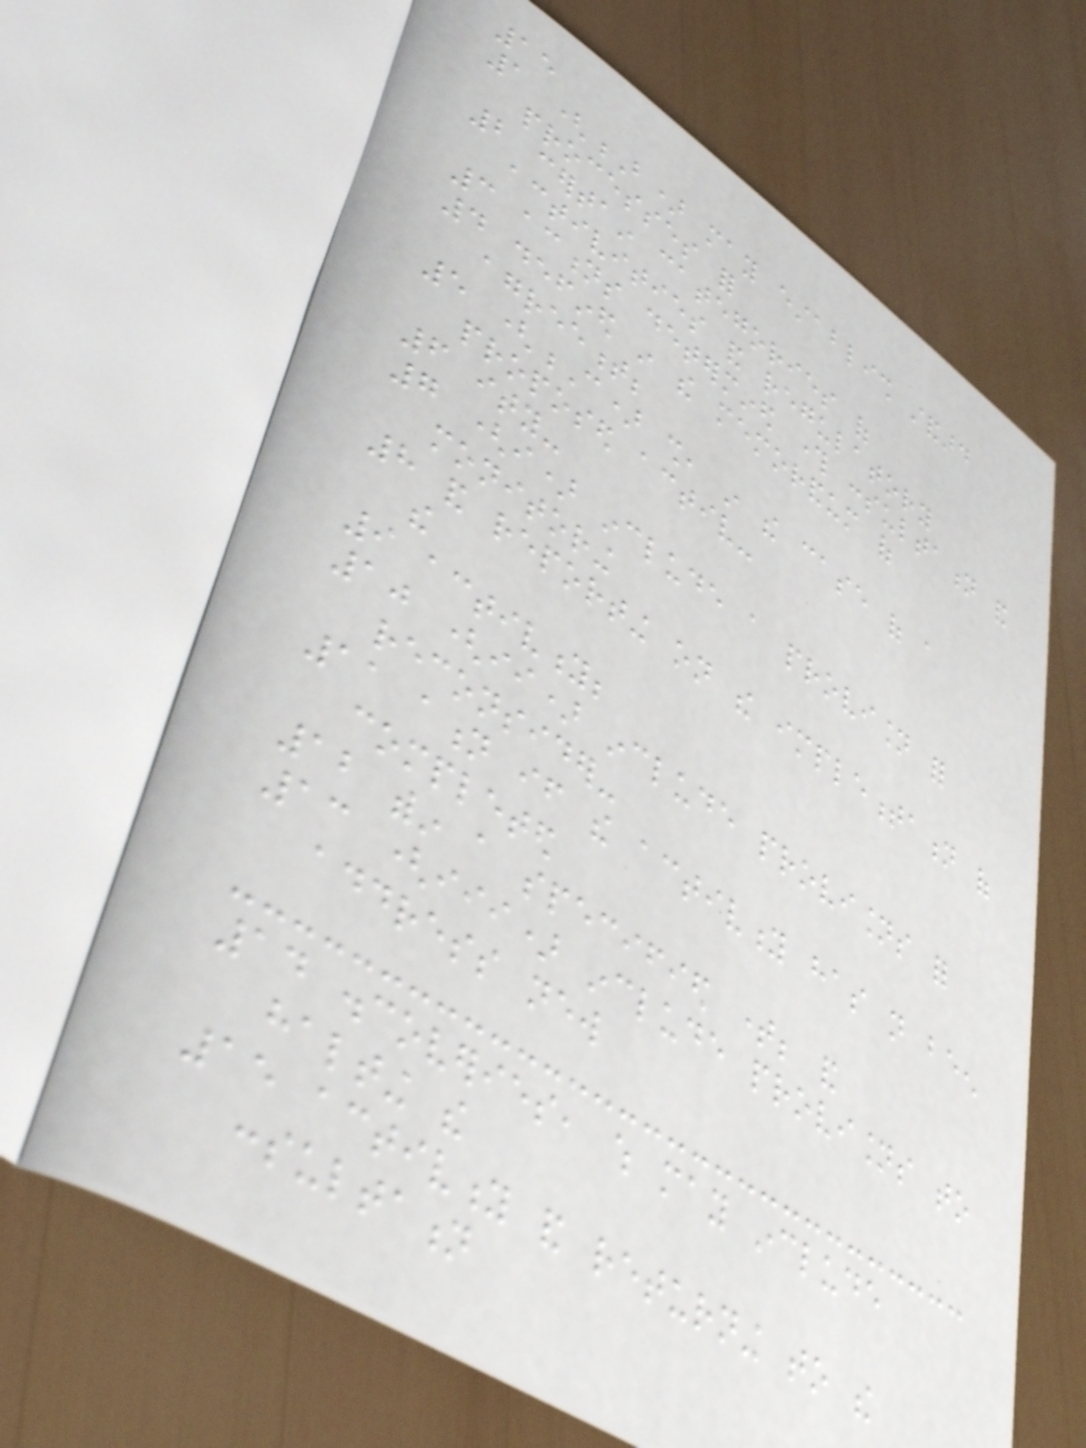15
1 (B) may establish standard
processes for
2 certain categories of
activities and regulatory
3 actions determined through consultation and
4 defined in the memorandum of
agreement;
5 (C) shall, in the case of a
proposed activ-
6 ity-
7 (i) include a provision for
monitoring
8 and reporting on the implementation of
the
9 activity;
10 (ii) include provisions for
reconsider-
11 ation if the activity has not been
completed
12 within a specified time; and
13 (iii) include provisions to
address new
14 discoveries, which may include
halting the
15 activity and returning to the
consultation
